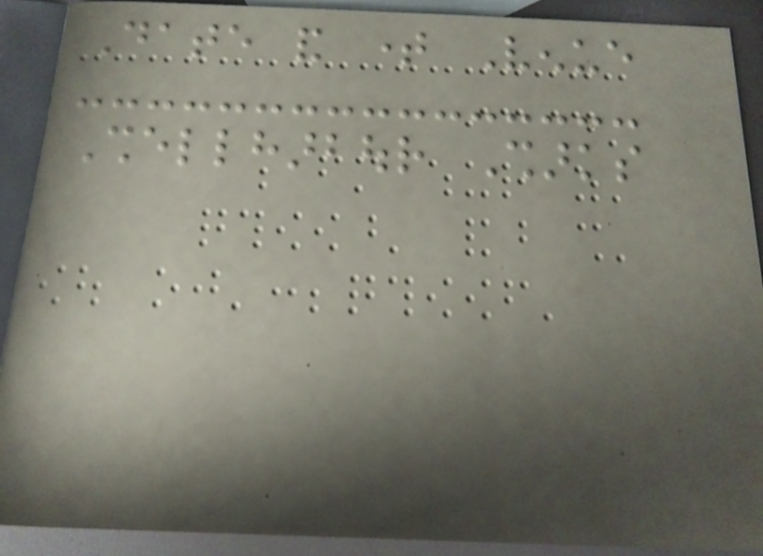Date and time Venue
Shellharbour Sharks
